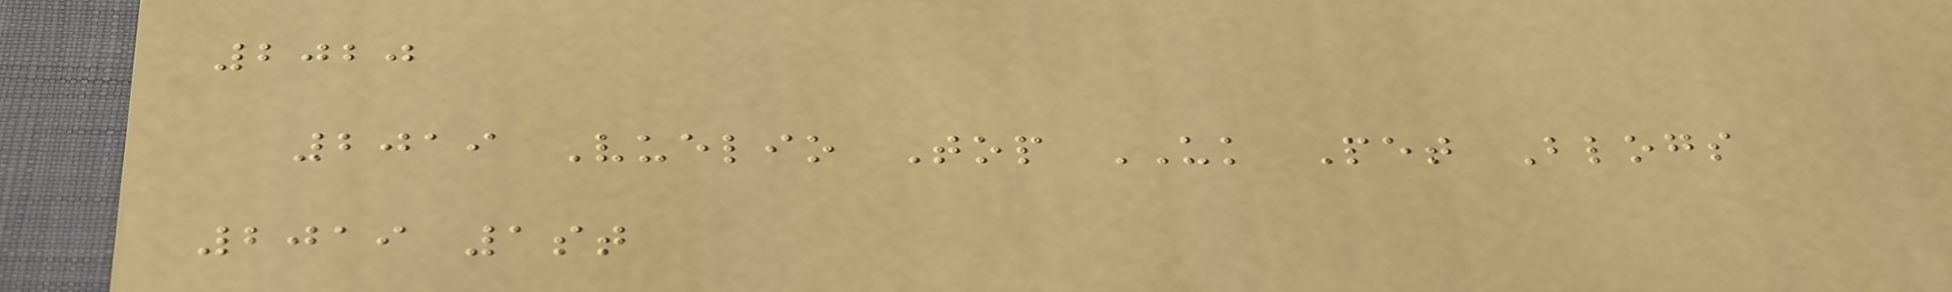2020
2019 Vuelio Top UK Pet Blogs
2019 1st
